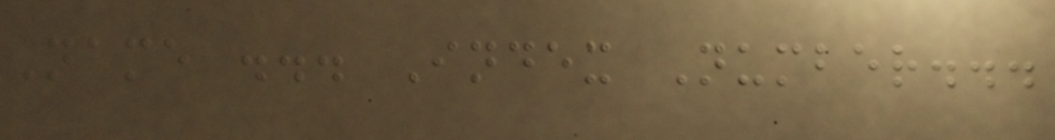Name ... Index Number...
